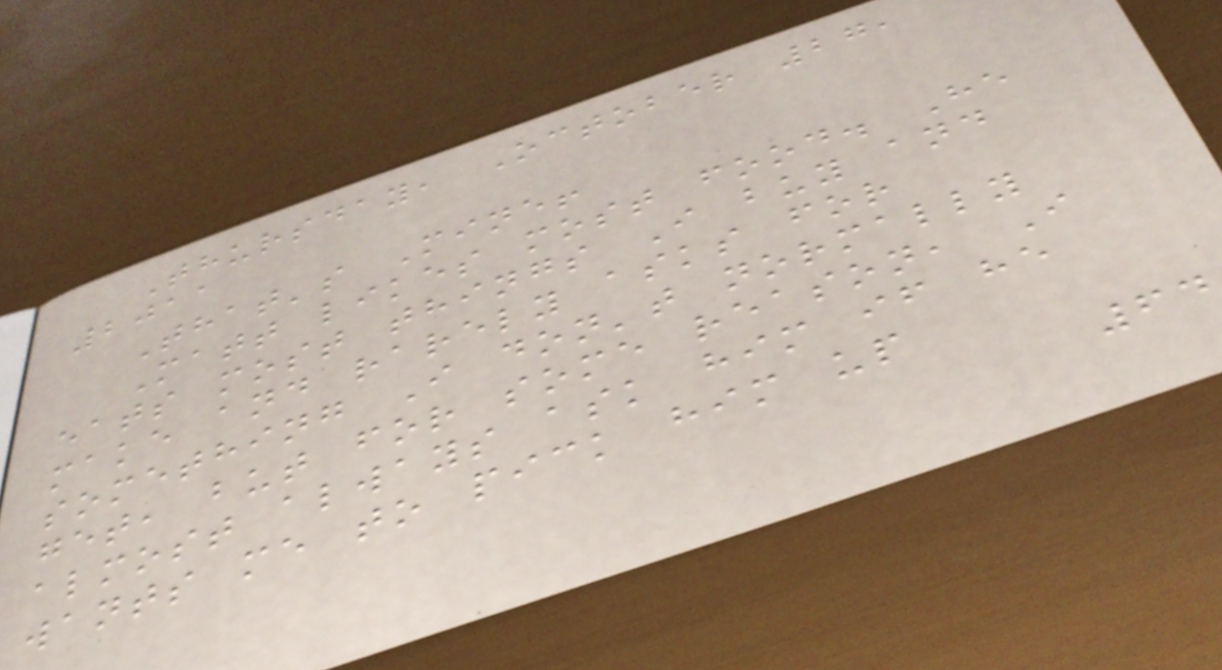Thursday, October 27,
2011
That's Mine!
Matt likes most food. He
eats most things I buy and
make and rarely asks for
something I don't normally
get, but for some reason, I
almost always ask him if he
wants me to pick him up
64
